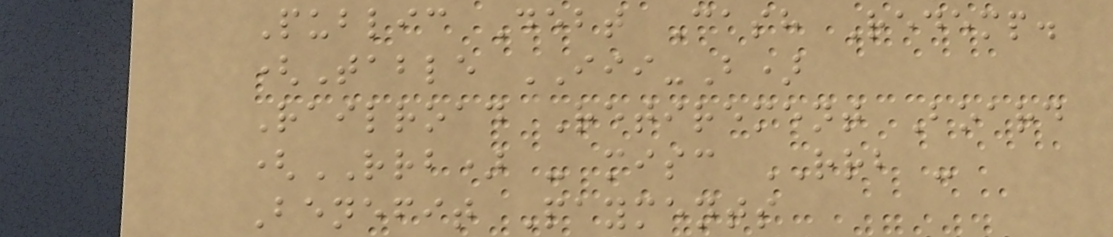Public Debt Cash Redemp.
(Table III-B)
Railroad Retirement Board
(RRB) - misc RRB -
Benefit Payments
